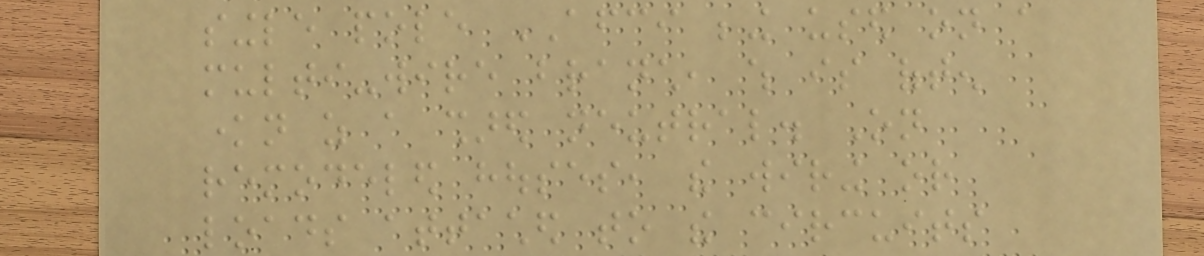single pole AFCI being used on a
multi-wire branch, which is often
known as a shared neutral. On
remodeled houses, the wiring or
loads attached to the circuits
